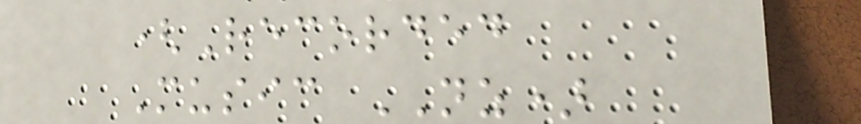(Recorded
Music NZ)
